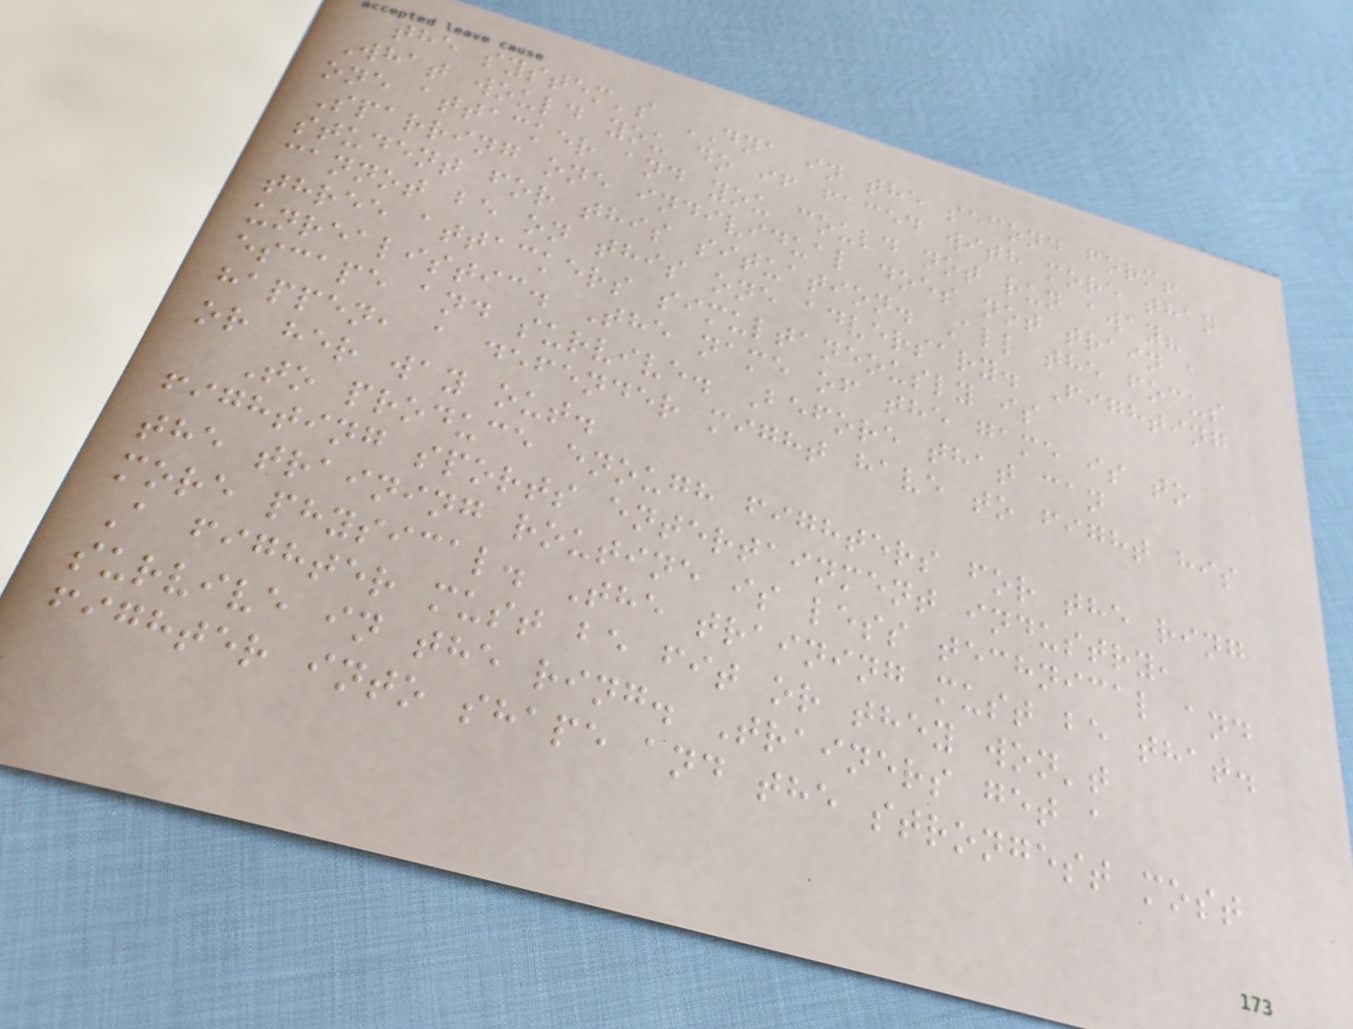the system's DNA in the second form!
What would you do if faced with more than
one attacker and you could not run away?
Sparring one individual does not train a
student for this situation. All the focus
cannot be on this one adversary. Fighting
three attackers simultaneously is
unrealistic. The name of the game is to
escape and survive. Before that can
happen, a defender might have to fight his
or her way out.
To produce enough fighters for the ring
fighting sports entertainment industry,
the training routine is less technical and
more physical. The training must be that.
A fighter must be fit or they won't
survive in the ring. Trainers get a
fighter into shape and the strongest most
